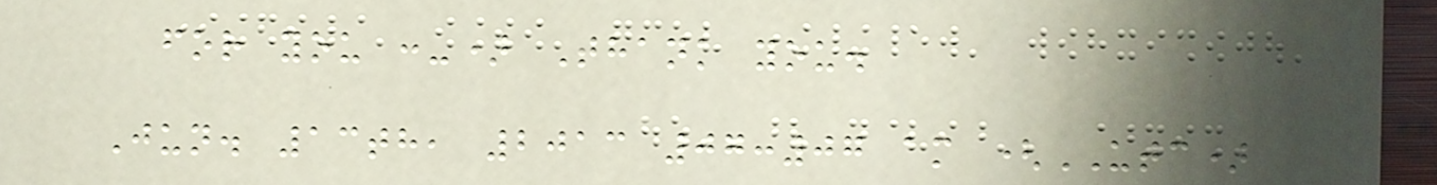for you :-) Thank you.
Jun. 13th, 2013 07:07 am (UTC)
